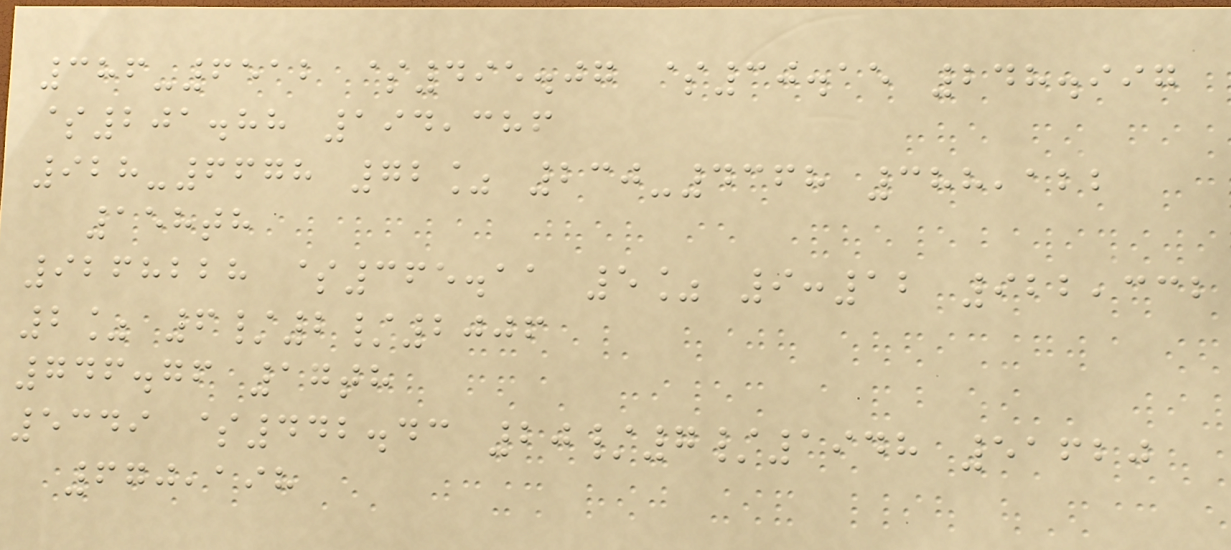386-6512 $495.07 $30.15 248.997
$201.88 194,386
928-6678 72% 230-4368 388,122
158th
9268228 $365.11 5% 9:12 922,332
2% 6/2/2006
746.76 17th
5349 $442.43 20/7/1948 51620
670,198
